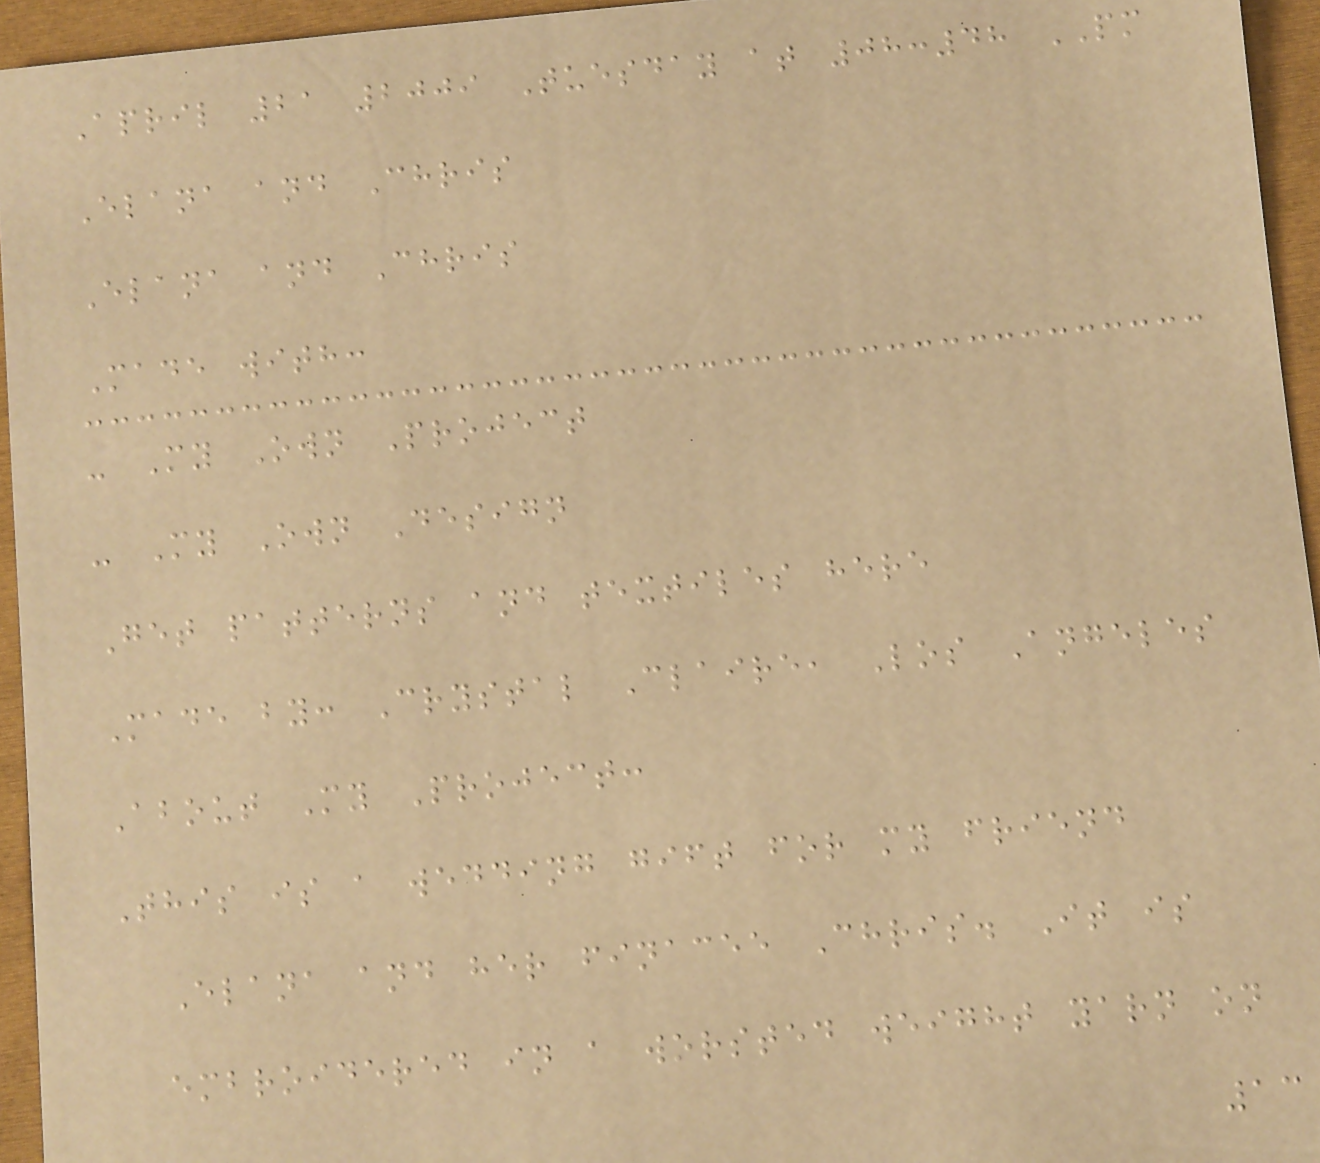April 21 2009 Tuesday at 08:48 PM
Elana and Chris
Elana and Chris
Made with:
- My Own Project
- My Own Design
Get patterns and textiles here
Made by: Crystal Claire, Los Angeles
About My Project:
This is a wedding gift for my friend
Elana and her finacee Chris. It is
embroidered in a worsted weight yarn on
13
